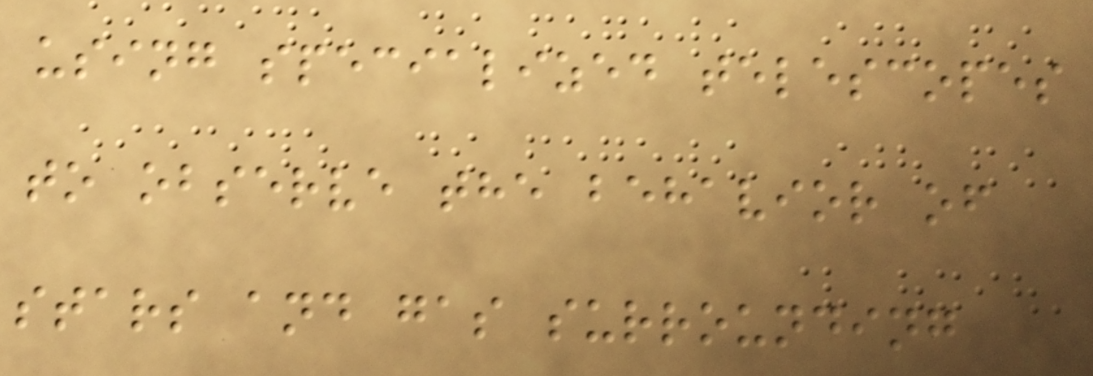using specialized telescopes
to observe the behavior of
stars and gas surrounding
